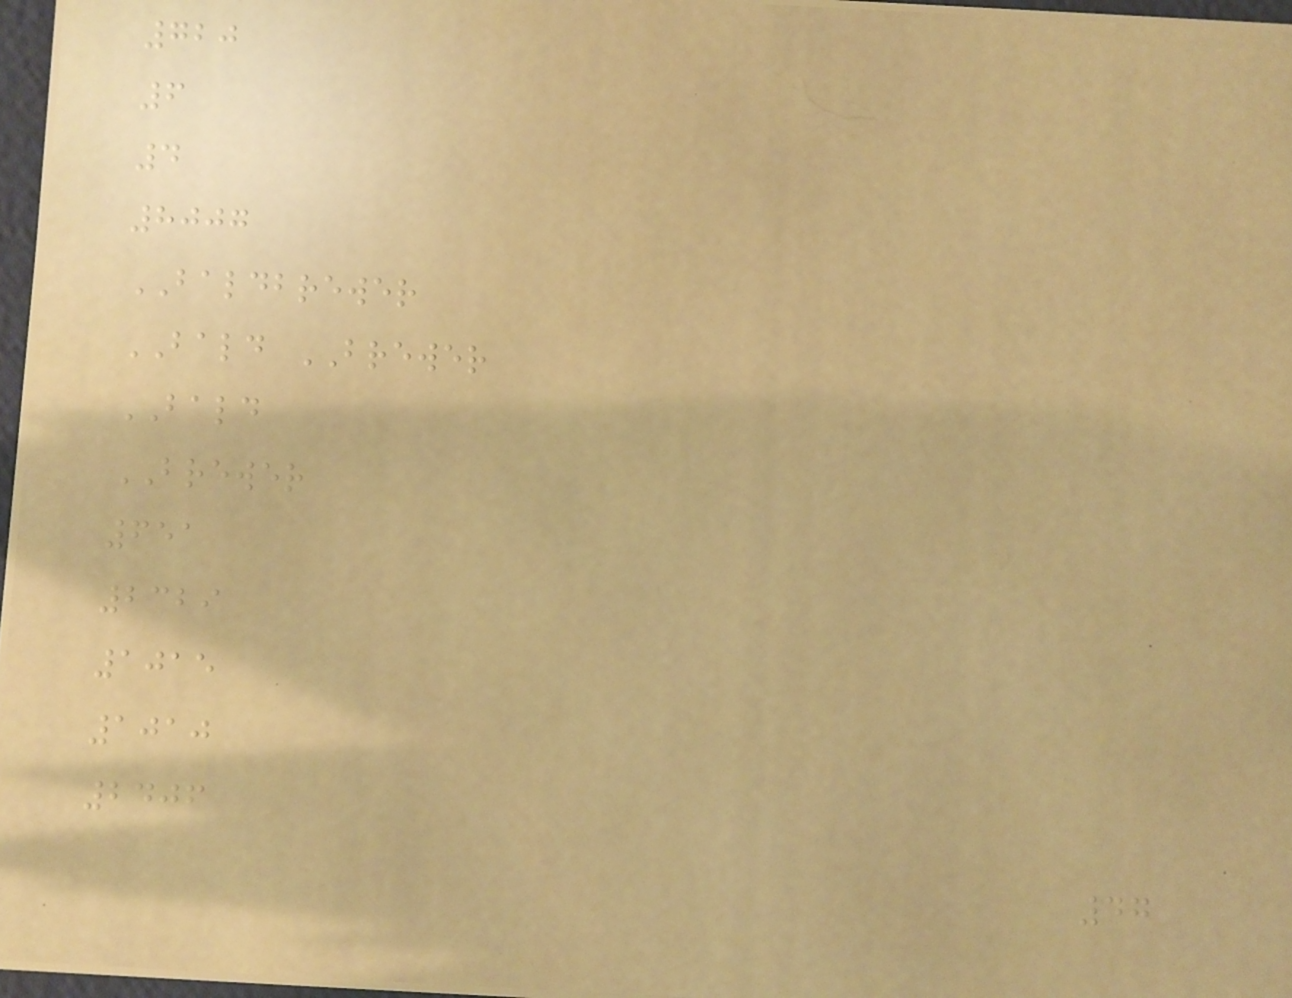720
6
4
8007
BALDBREWER
BALD BREWER
BALD
BREWER
651
2329
1015
1010
2406
47
